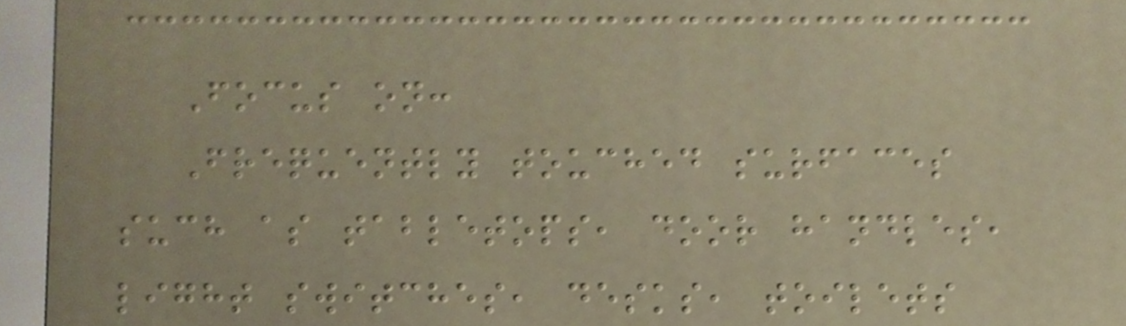Focus on:
Frequently touched surfaces
such as tabletops, door handles,
light switches, desks, toilets
